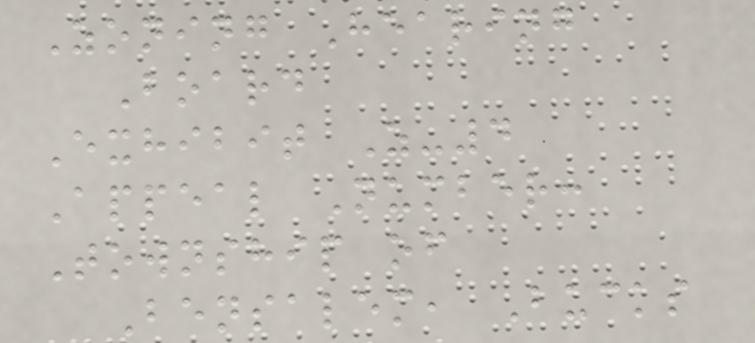Zoning Hearing
Board
Exhibit Z-4
Appeal Number:
Township of
Bensalem, Bucks
